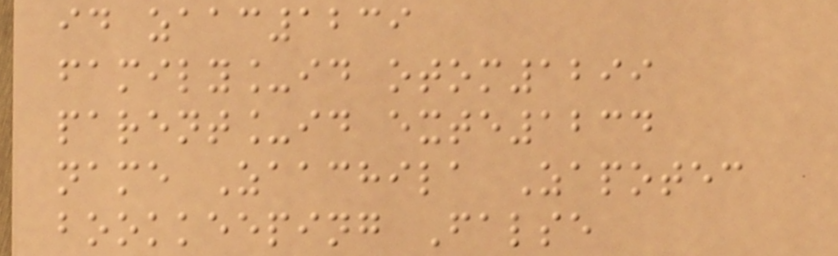id zaac1239
family_id otom1299
parent_id exte1234
name Zaachila Zapotec
bookkeeping False
